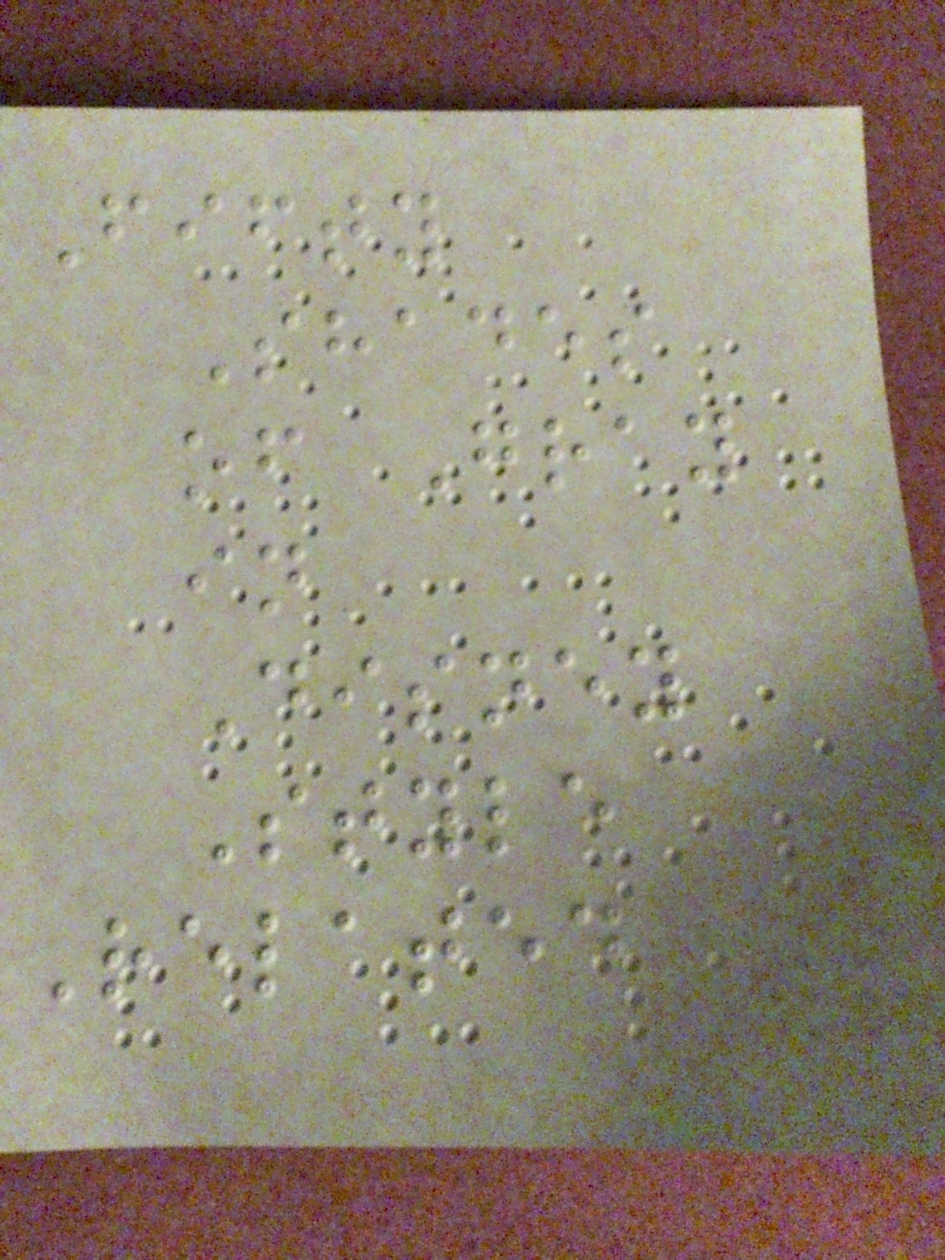Fifty
Shades
of Gray
in
Disney
Style
Related
